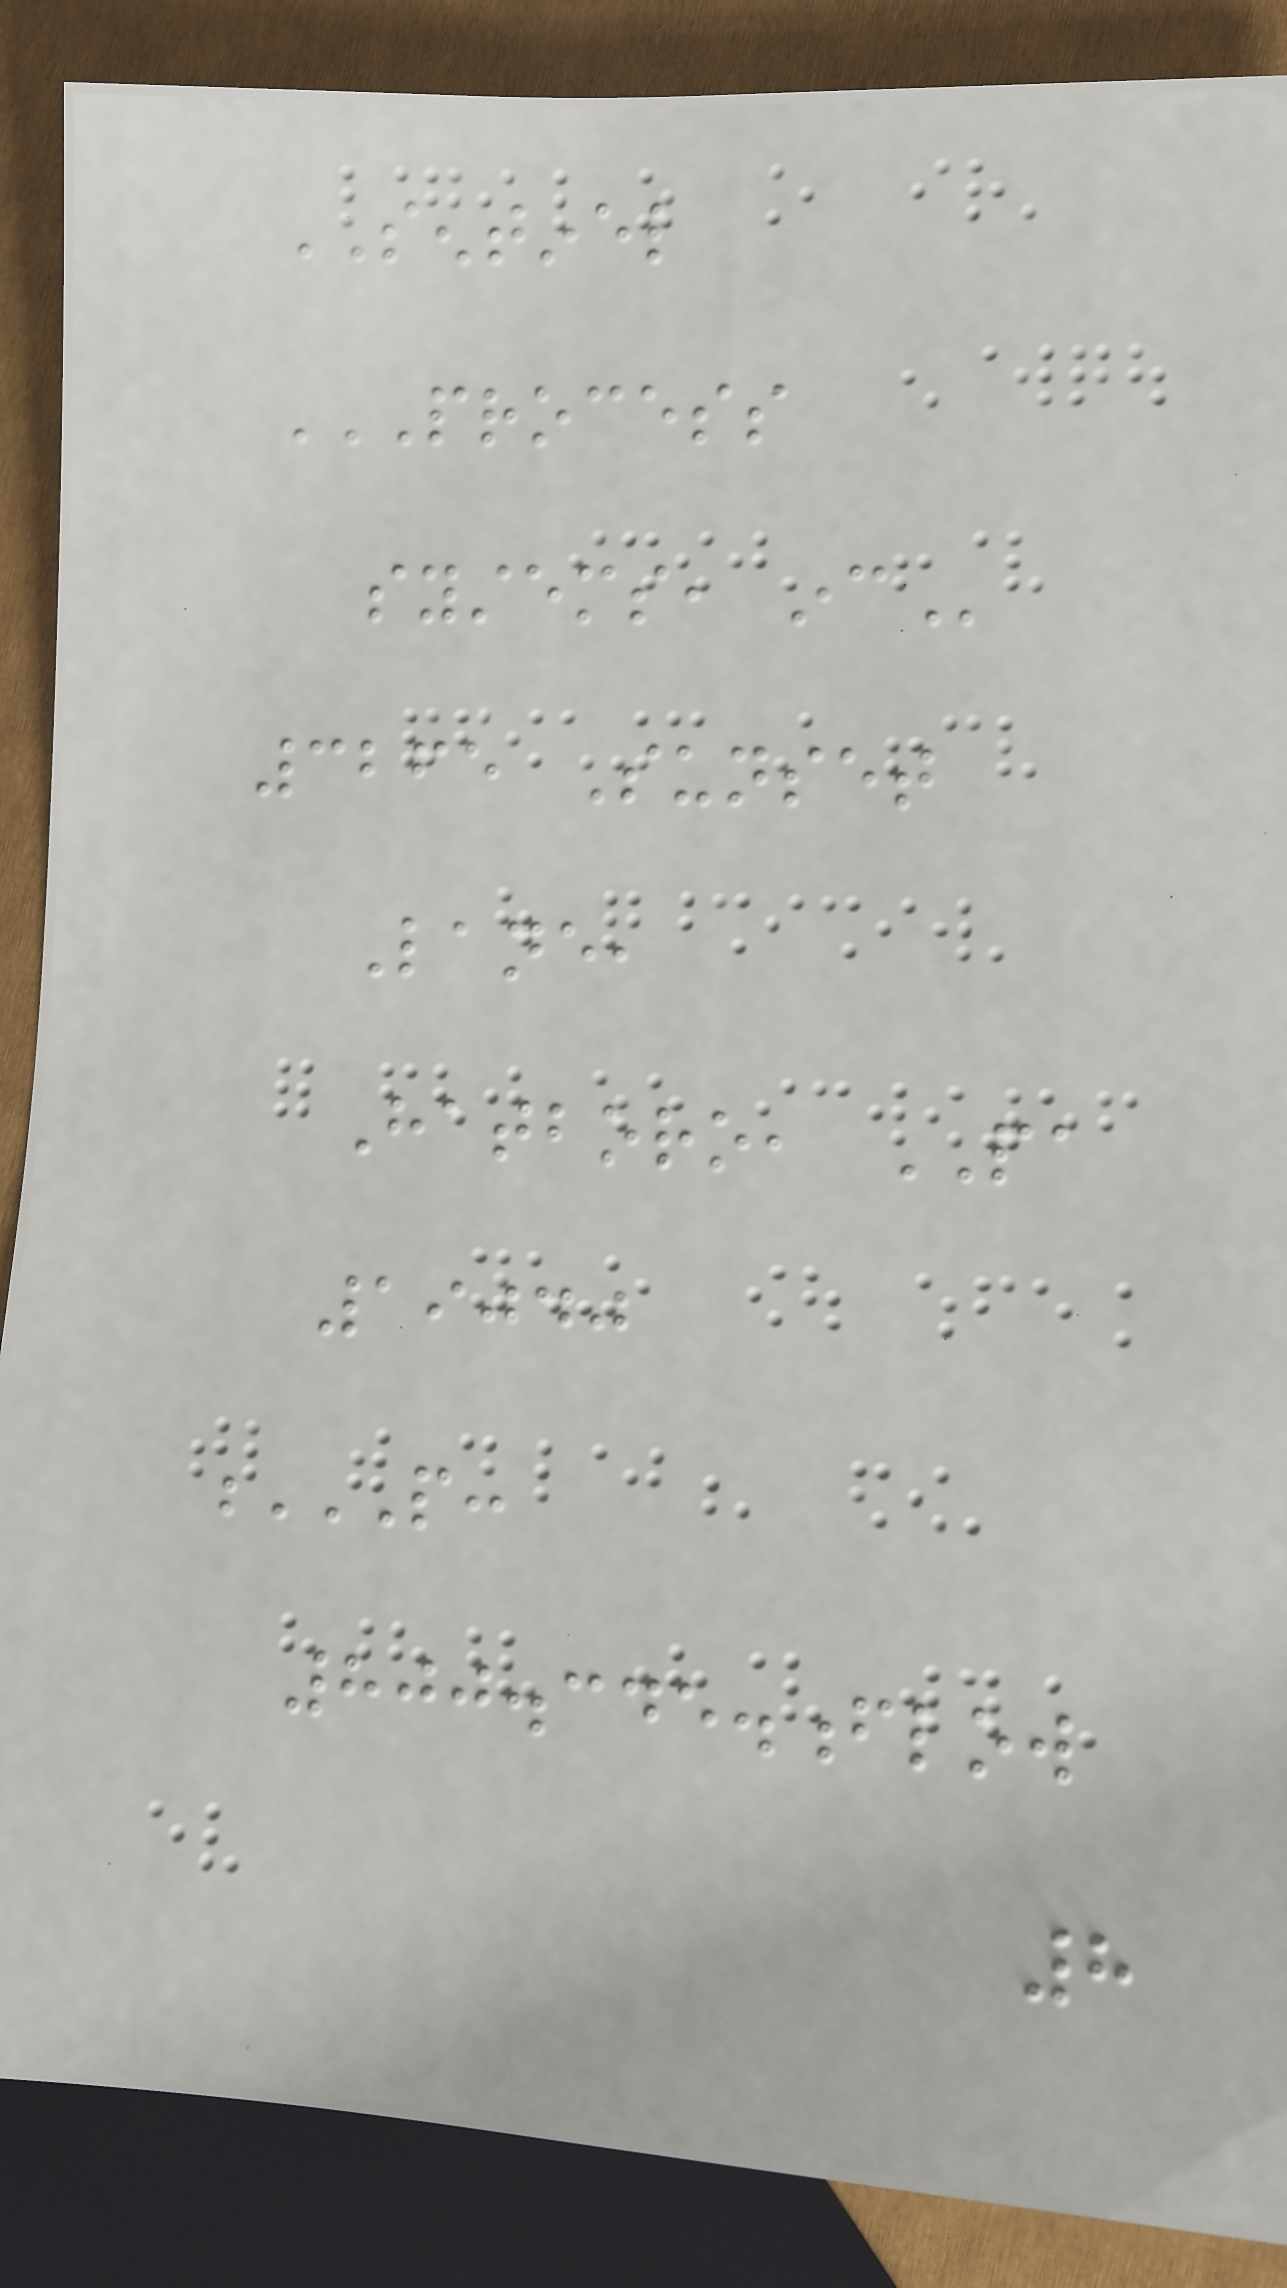SENTINEL
PROCESS
SYSTEMS, INC
3265 Sunset
Lane,
Hatboro, PA
19040
P:
800.345.FLOW
8
